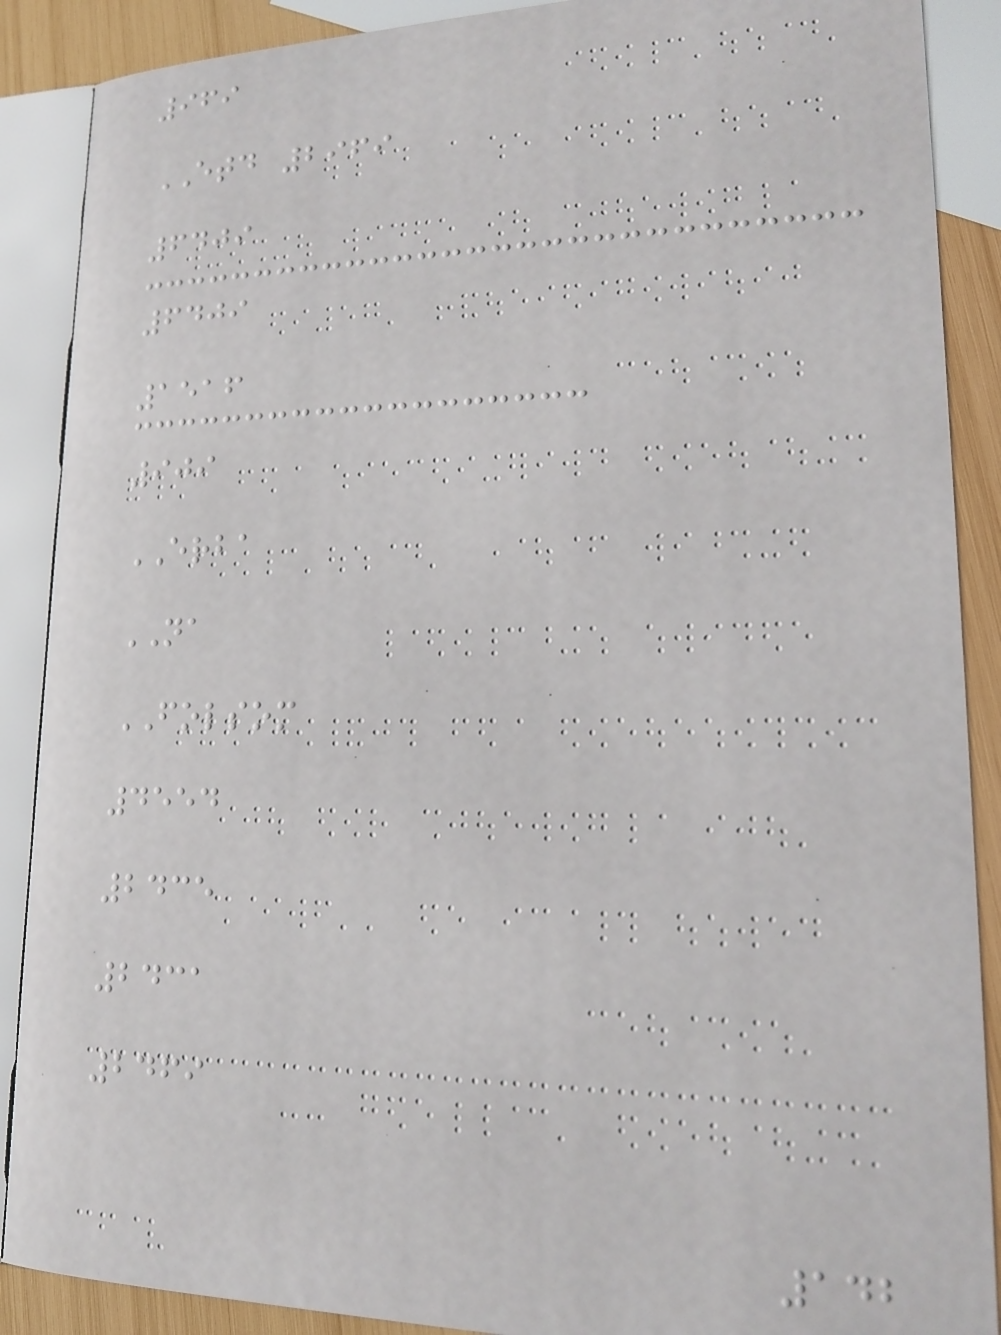969
ETD 2969
6409
6409
1516
909
ERBA
NA
FOLSOM
4554
2435
2431
2469
142
